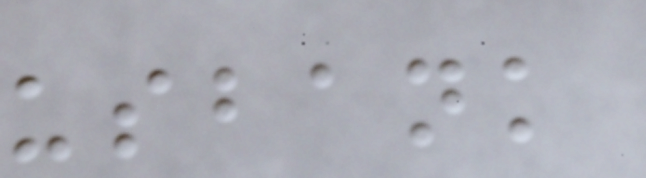usbank
